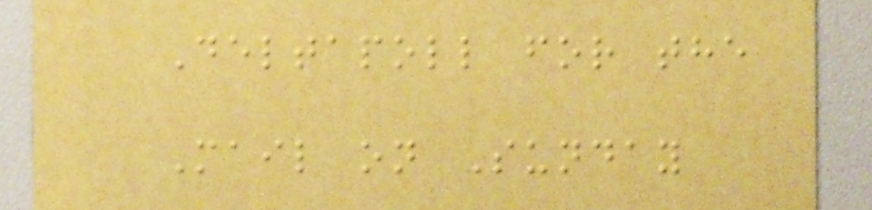Deltapoll for the
Mail on Sunday
